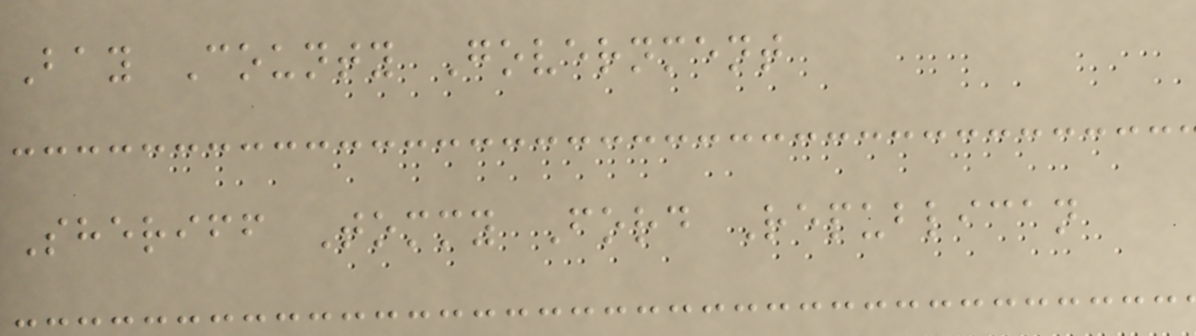Bay County Government
Sheriff Tommy Ford Republican
